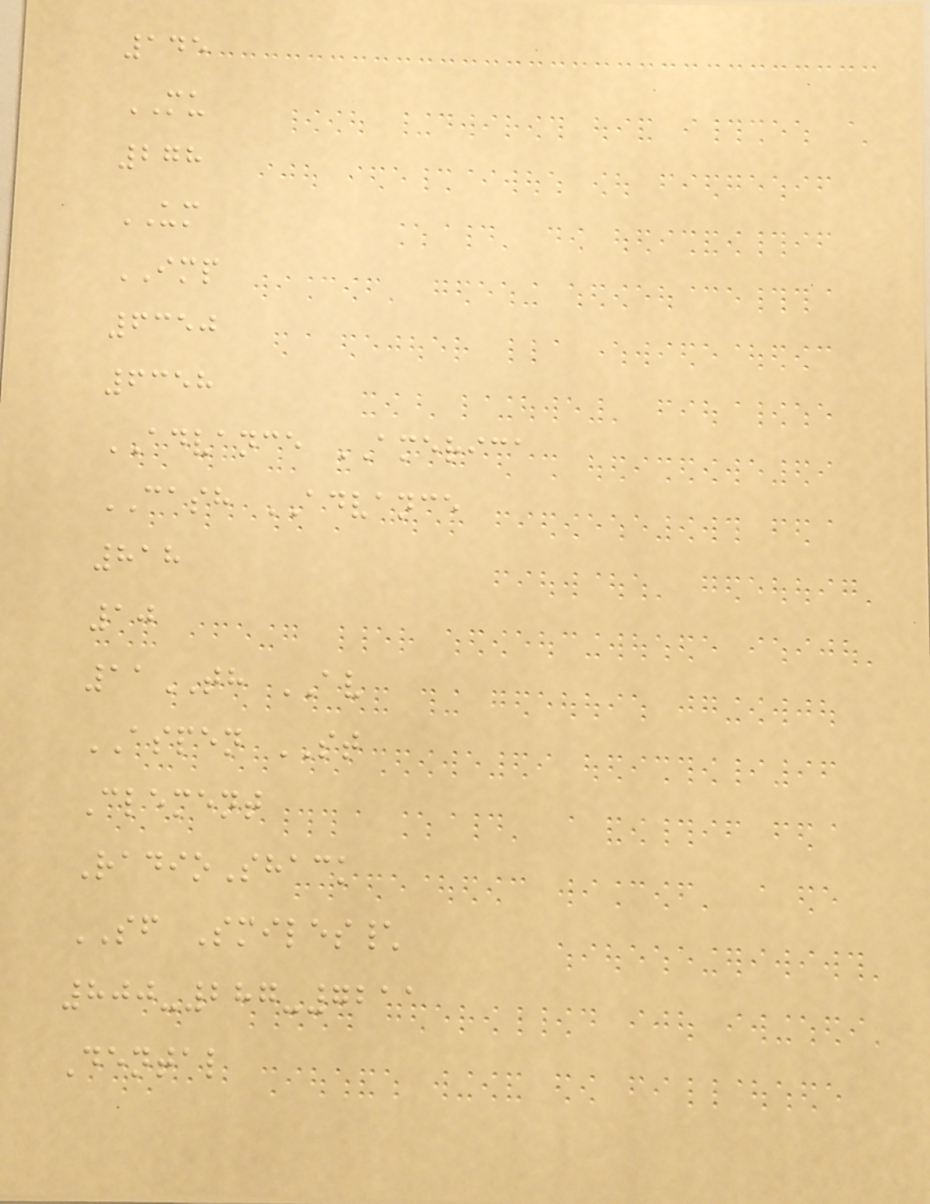145
MU
278
UM
IMP
6350
6358
ADVANCE AMERICA
CASH ADVANCE
818
10
11TH AV
ASPEN ST
Clement
RadioShack
SF Smiles\
800-287-7211
Dental
